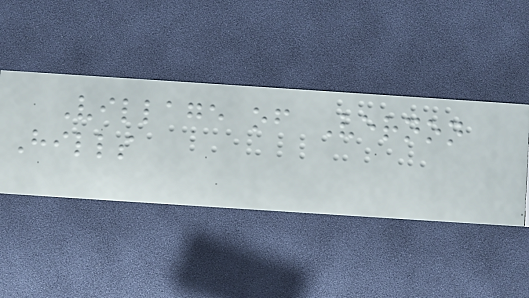Village of Vernon
Hills
